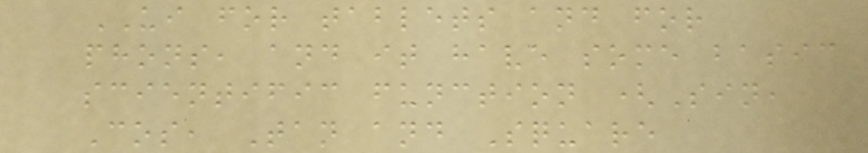UI for tablets and for
phons, and it have some basic
scientific function (Sin,
Cos, Tan and Square
